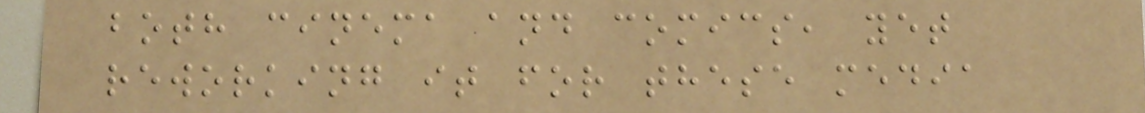both cinema and comics, yet
reworking it for these media
